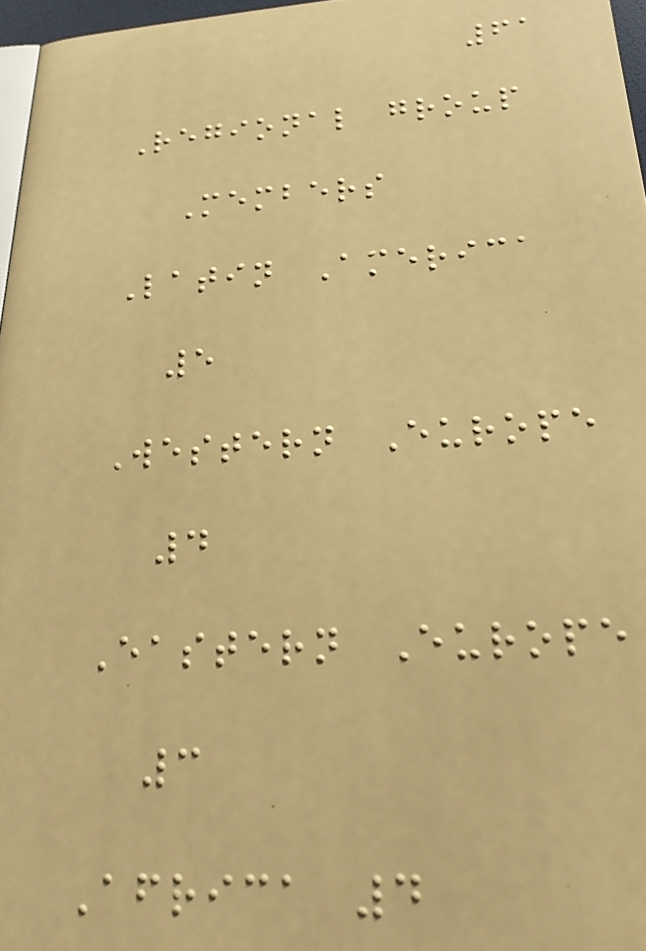61
Regional group
Members
Latin America
5
Western Europe
4
Eastern Europe
3
Africa 4
